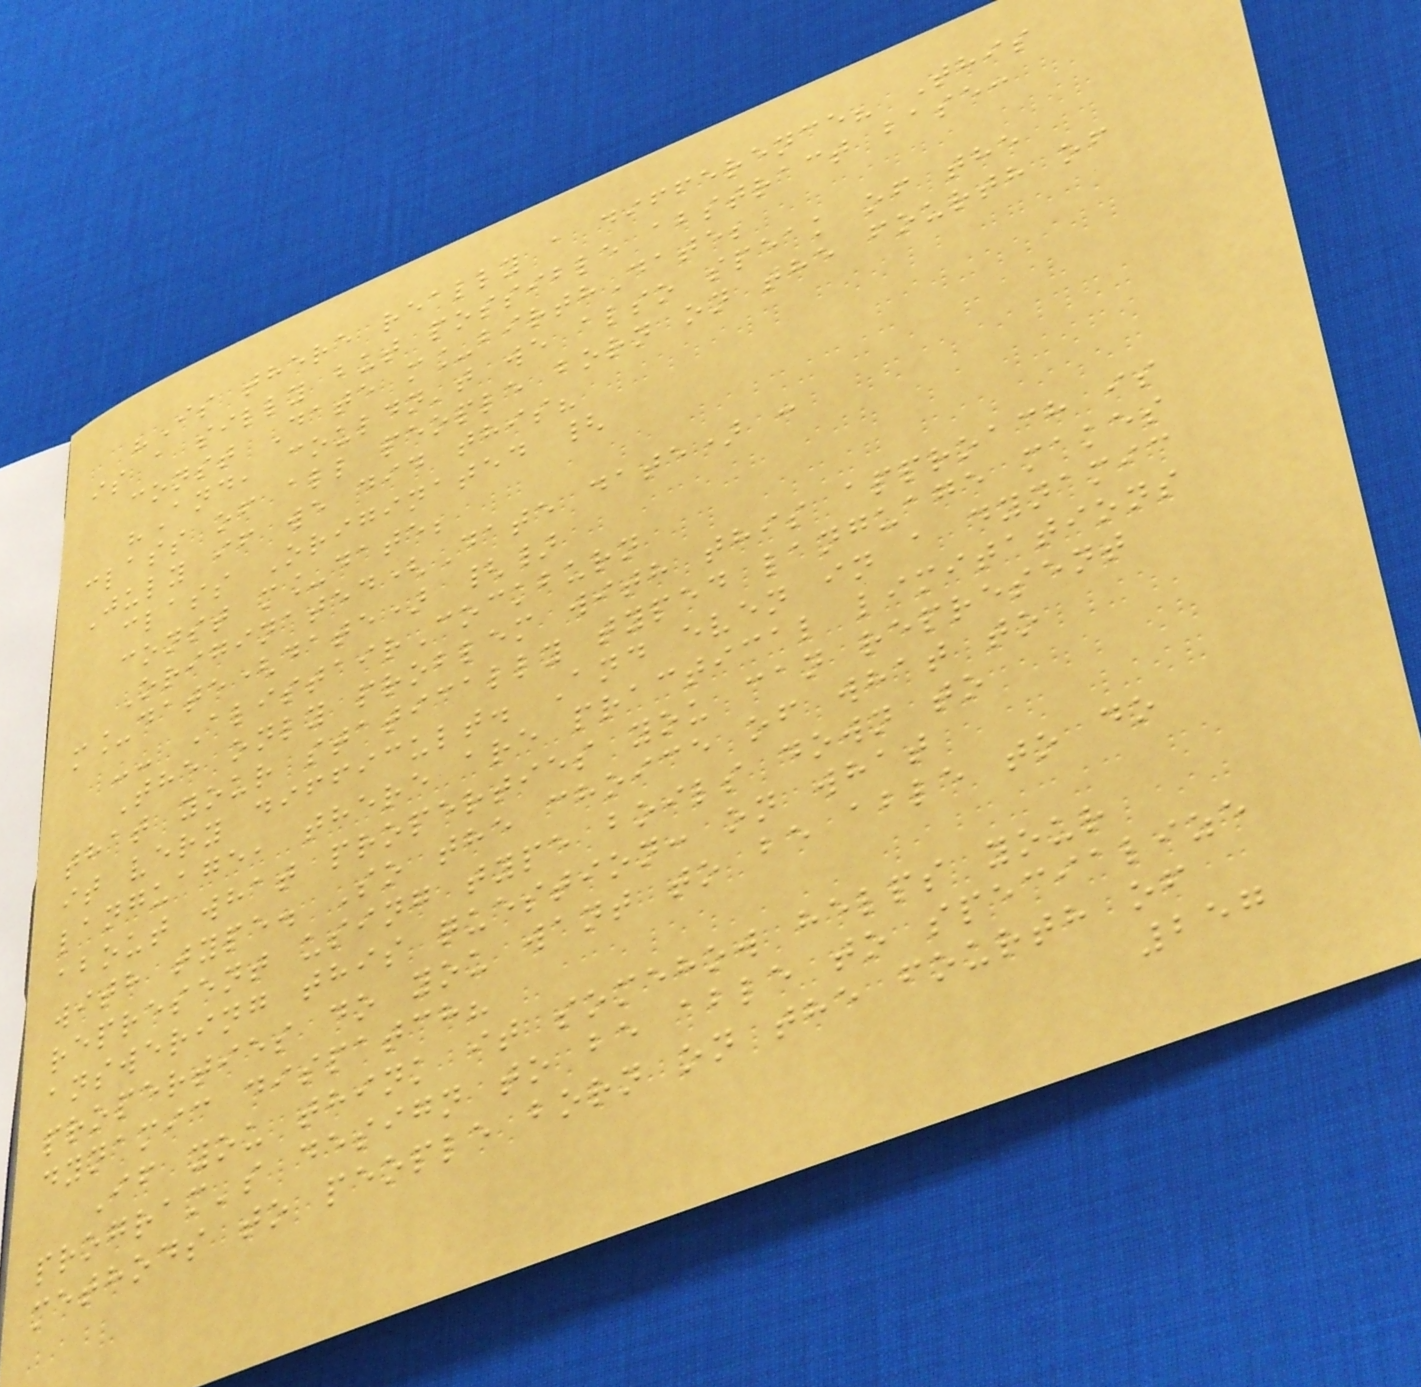"Is there really a difference? This
is a silly but possible abstract base:
const Date m_birthDate;
"And, couldn't we also speak of the
class of all people born on the fourth of
July if we did this?
class Originated {
const m_date;
Originated(Date date) :
m_date(date) {}
-- AlistairCockburn
The only problem with this approach is
that your statically typed language makes
it very difficult. And even in a dynamic
language, there are practical limitations
about what properties you can represent
with type. So the choice of what to
represent using type boils down to
answering this question: on what
properties do you want to be able to do
dynamic dispatch?
If you think it somehow helps your
program's design to be able to specialize
methods to people born on the fourth of
257
